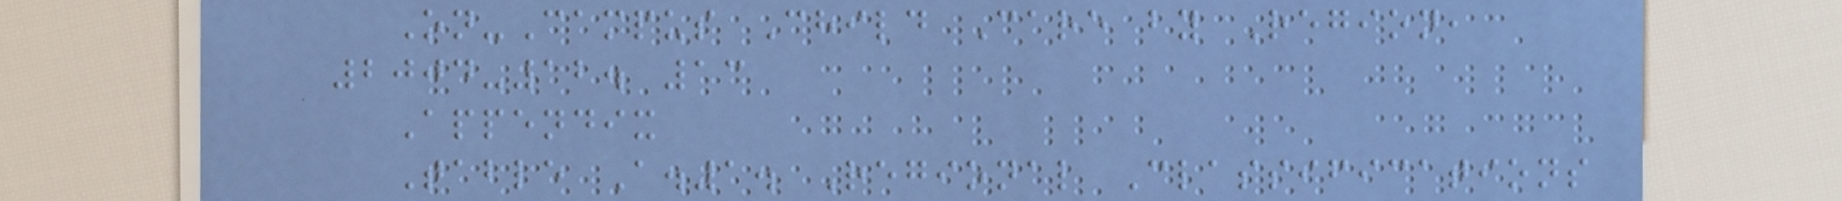On-Campus Child Care by Region,
2004-12. 13
Appendix
Table A.1. Regional Classifications
